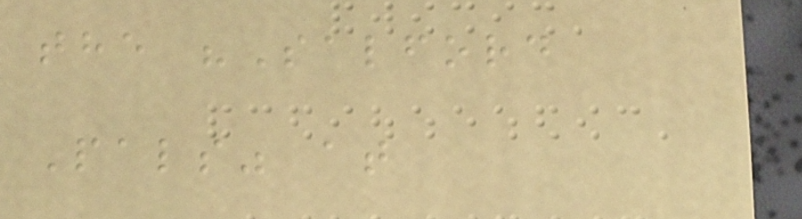the "Salford
Pals" at
